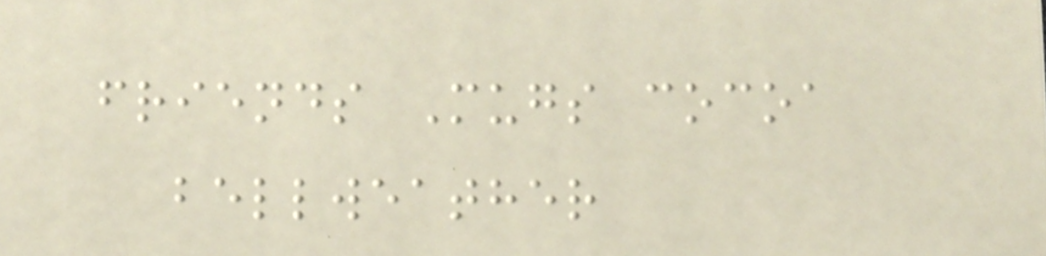friends Mugs cocoa
bellweather
